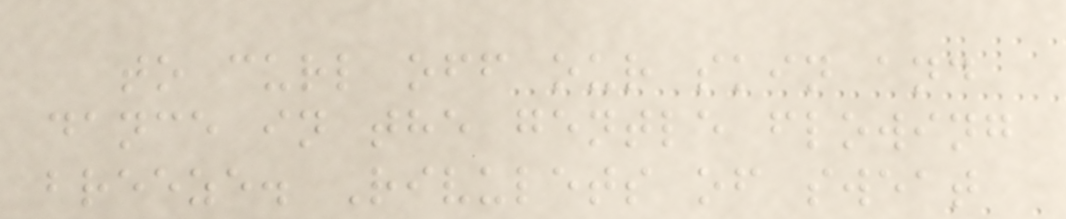to curl off our skin and
dance in the gentle flowing
breeze. Rivulets of sweat
